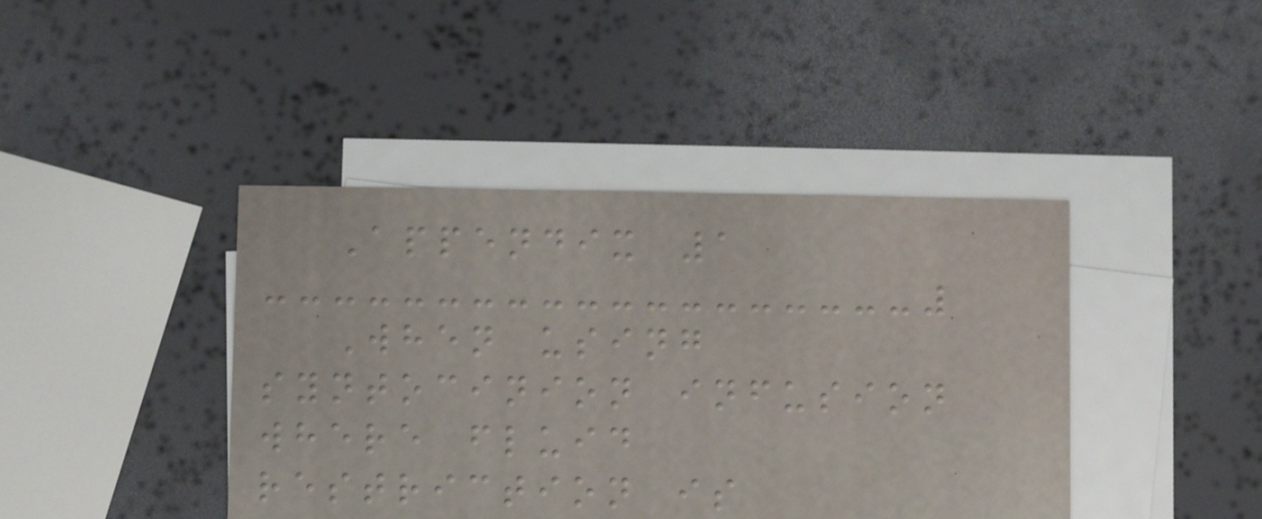Appendix 1
When using
syntocinion infusion
where fluid
restriction is
